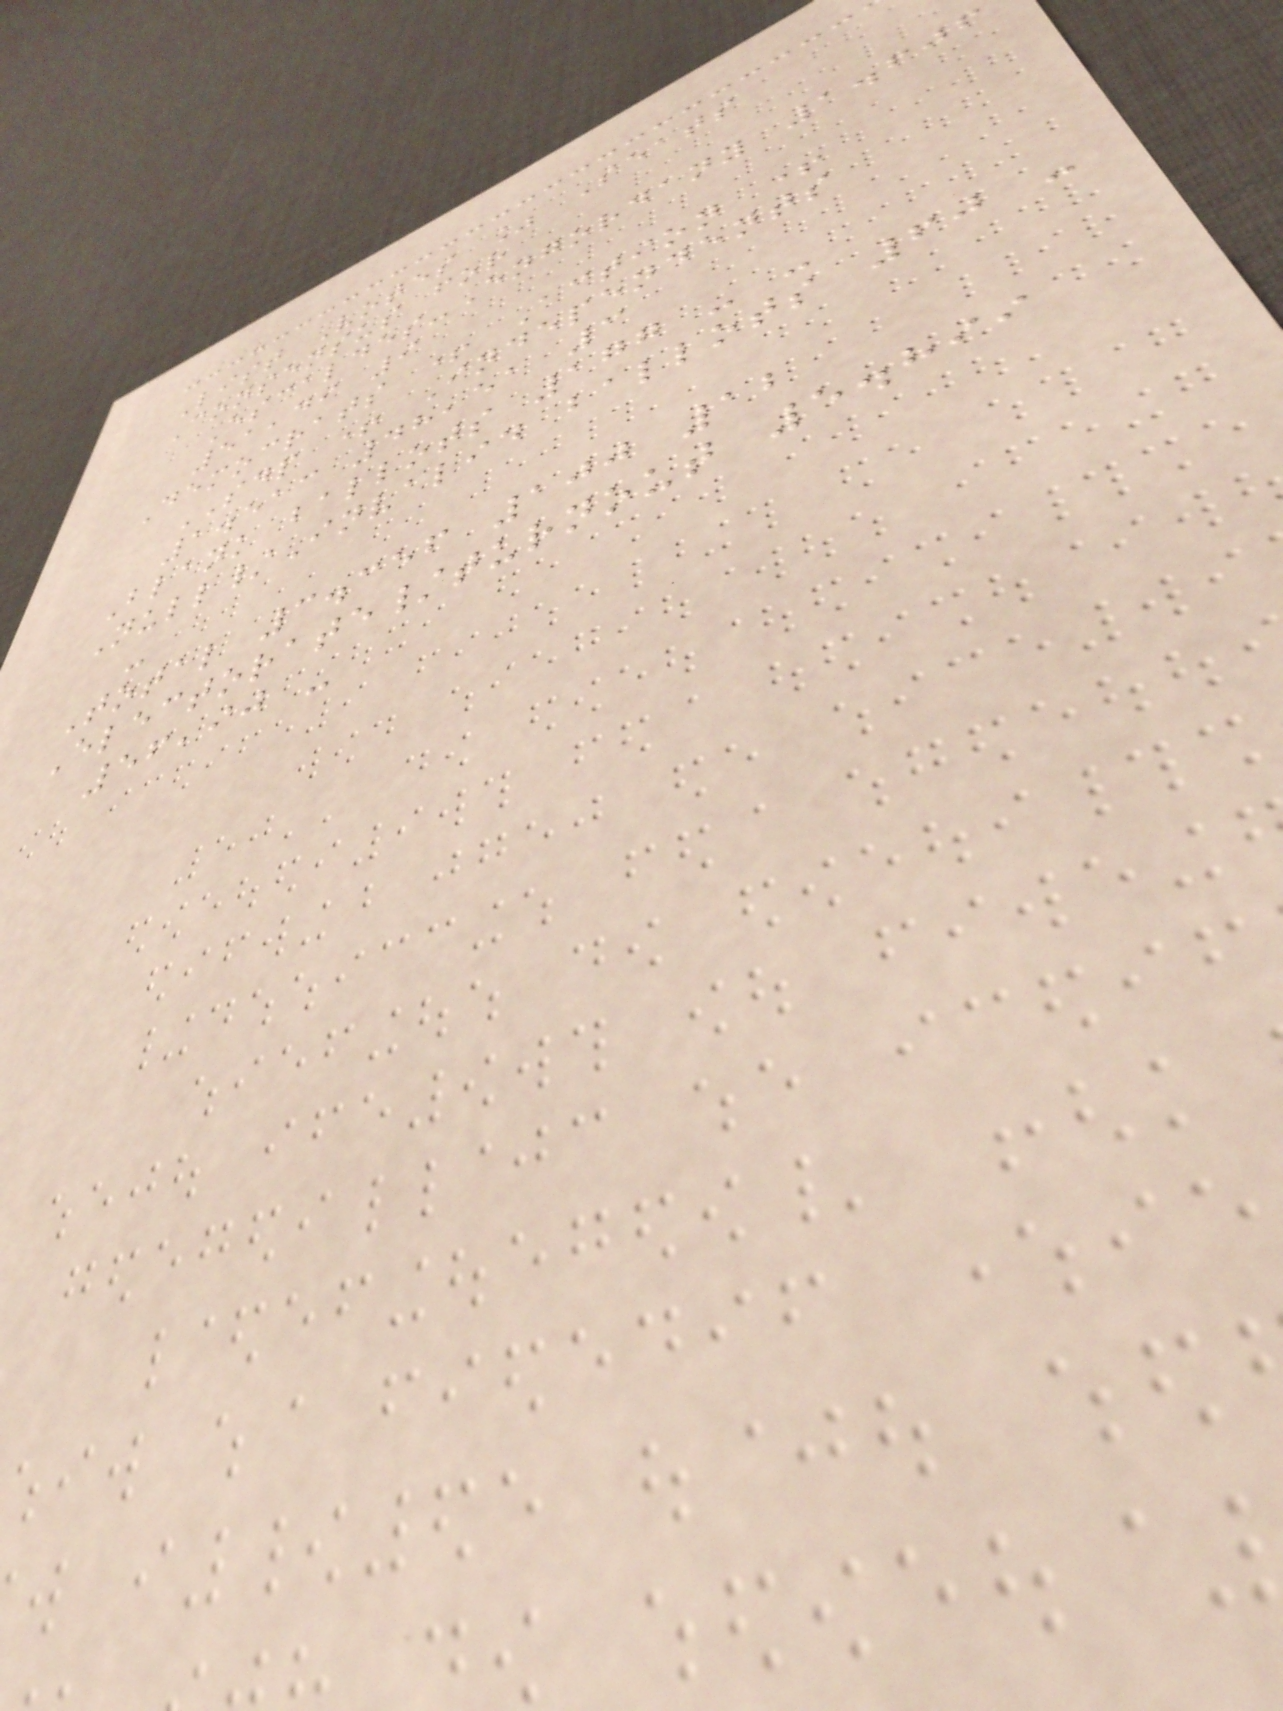List Votes % Seats
Consensus for
Escaldes-Engordany 1.606
51,49 9
Democrats + Action +
SDP + Independents
1.513 48,51 3
Blank ballots 177 - -
Null/Invalid ballots 60 -
-
Total 3.356 100 12
Electorate/turnout 5.899
56,90 -
